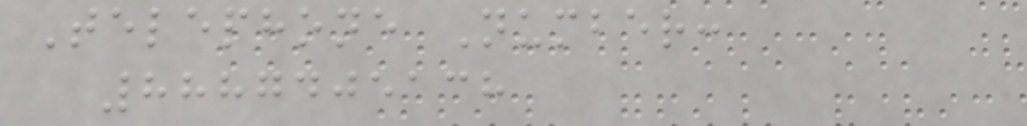Telephone Number:
8887405138
